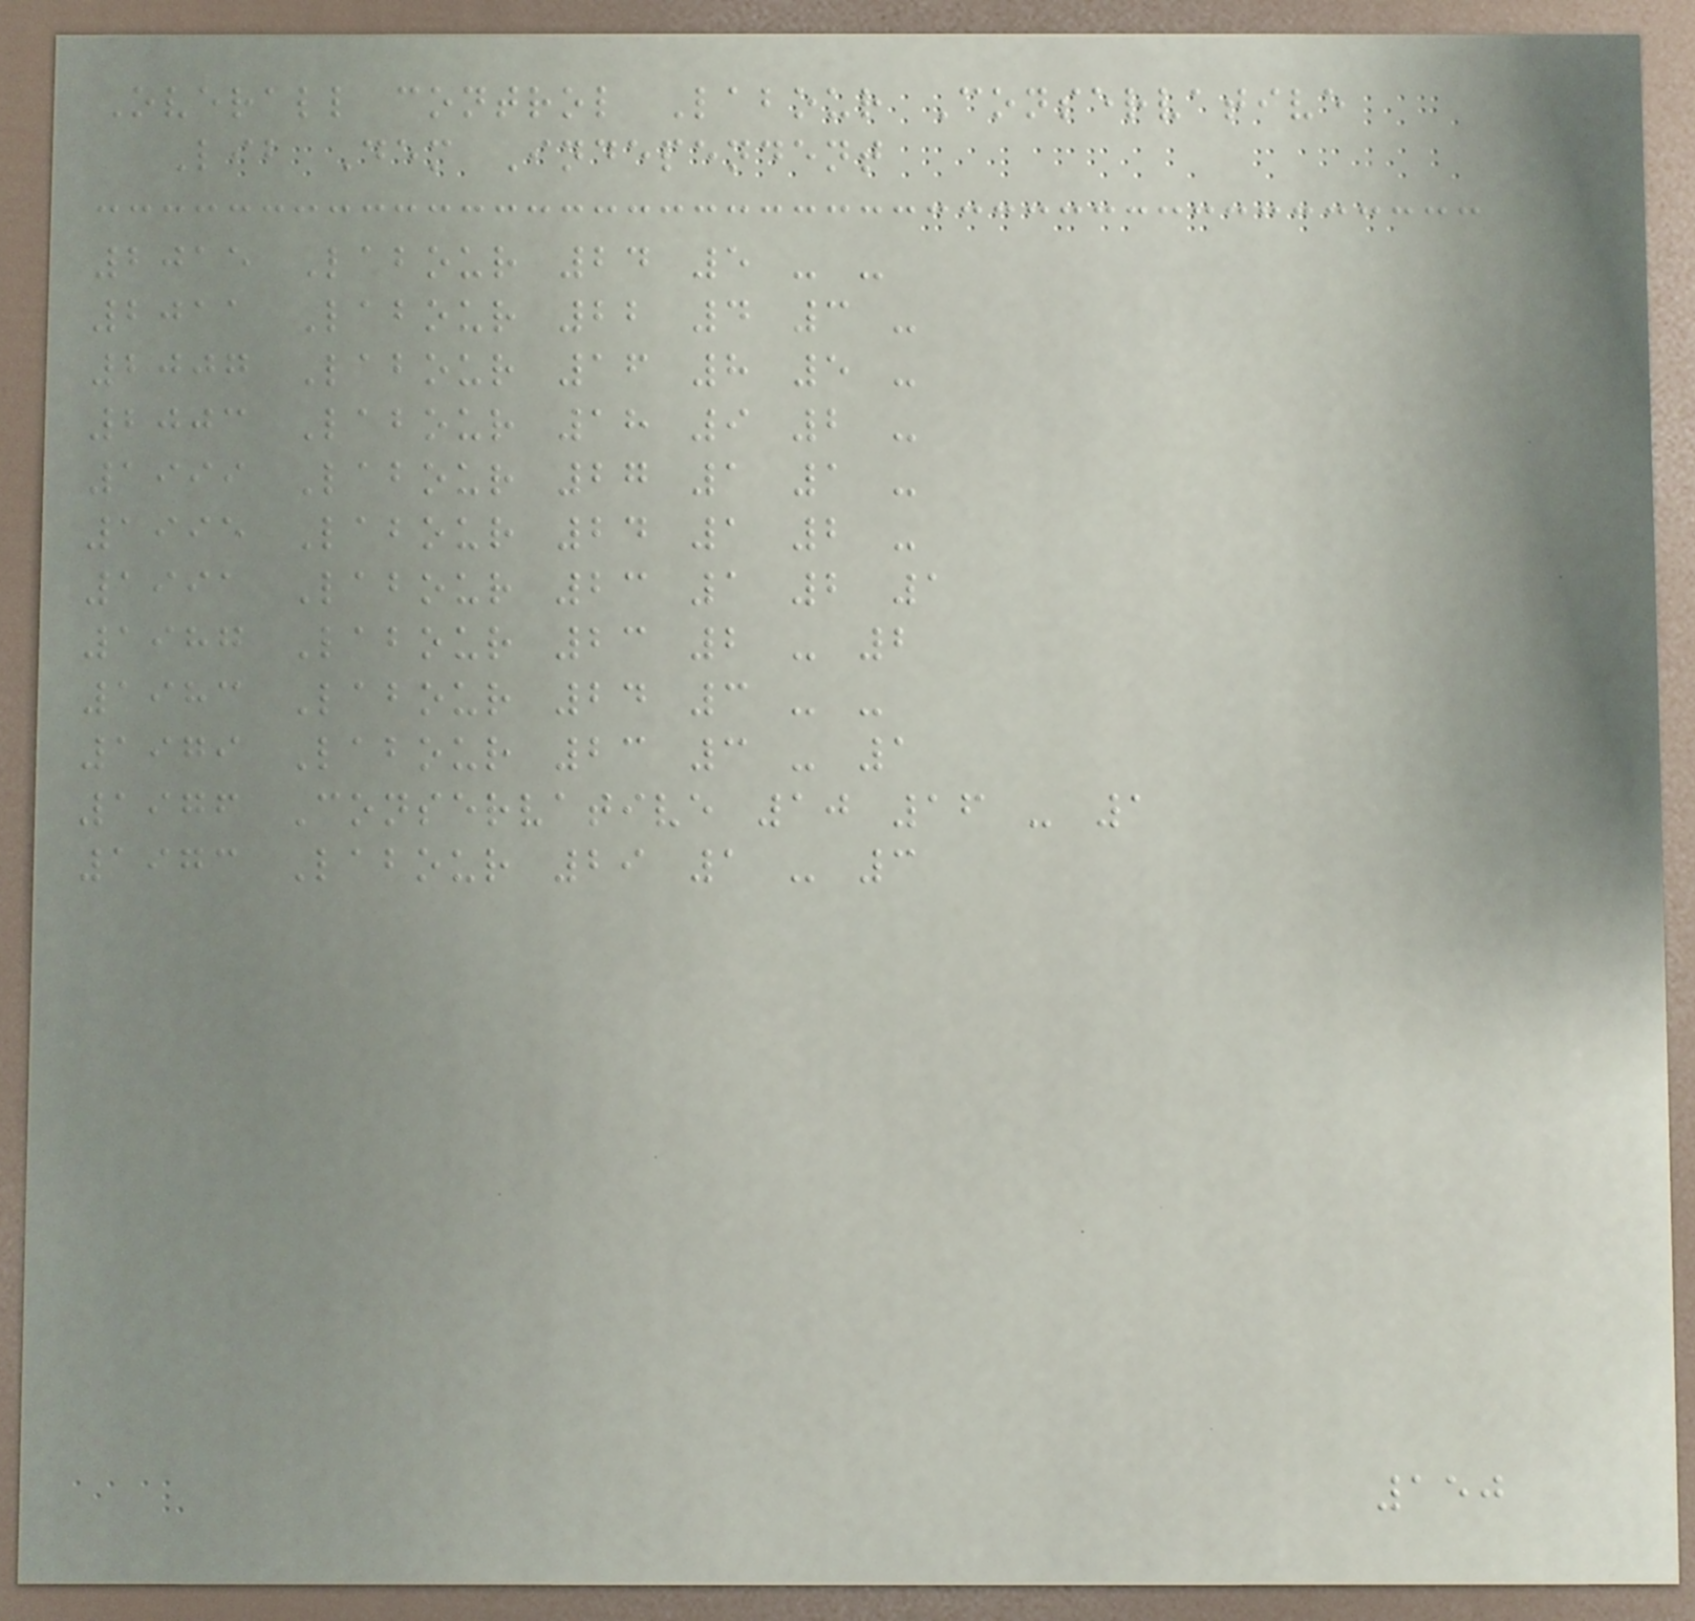Overall control Labour Conservative
Lib Dem Independent
2015 Labour 24 5 - -
2011 Labour 22 4 3 -
2007 Labour 16 8 5 -
2003 Labour 18 9 2 -
1999 Labour 27 1 1 -
1995 Labour 24 1 2 -
1991 Labour 23 1 2 1
1987 Labour 23 2 - 2
1983 Labour 24 3 - -
1979 Labour 23 3 - 1
1976 Conservative 10 16 - 1
1973 Labour 29 1 - 3
150
